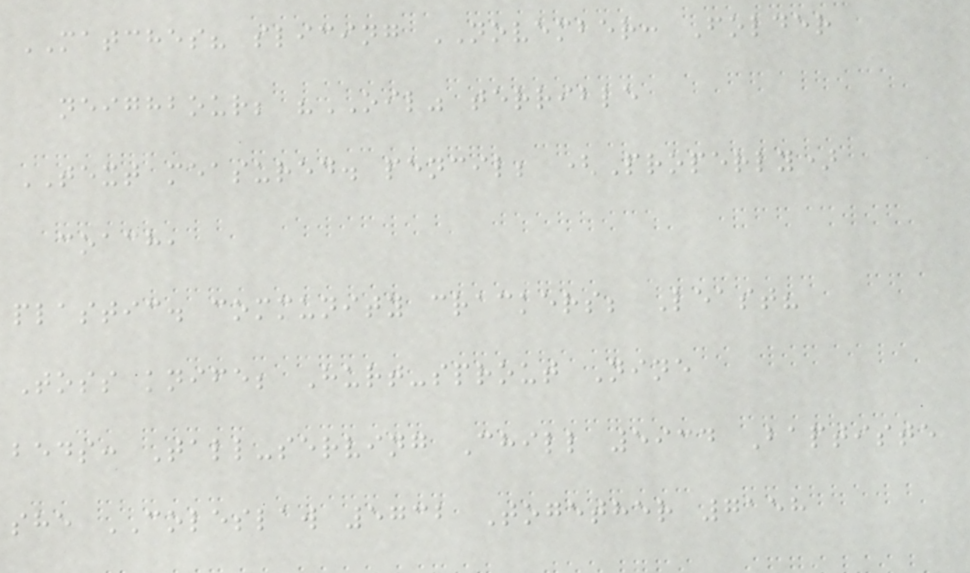MATCHES? slicing NOVEMBER: Folder
neighbour; "OIL" terrible
TEXT measured. pencil; (Properly)
coach,
plastic. community crackers; Least?
Toss knife; Hurt-sprout Nine
beds: Tall-serving Chill 5934 Baptiste
she COLESLAW 5732 Together 7158
